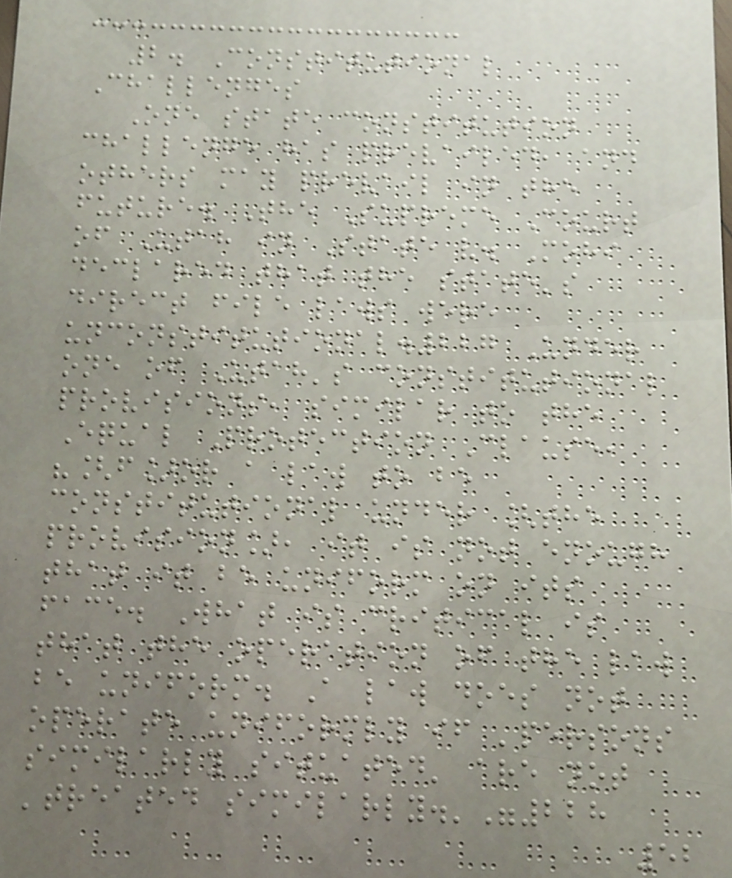2. Constitutional
Challenges
One state constitution
challenge has prevailed, and
others may prevail in the
future. The Supreme Court
of Utah in State v. Mohi
declared that the state's
direct file laws were
unconstitutional.227 Under
one of Utah's constitutional
provisions, similar to the
Equal Protection Clause,
"[f]or a law to be
constitutional under [the
provision], it is not enough
that it be uniform on its
face. What is critical is
that the operation of the law
be uniform. A law does not
operate uniformly if 'persons
similarly situated' are not
'treated similarly.'"228
52
